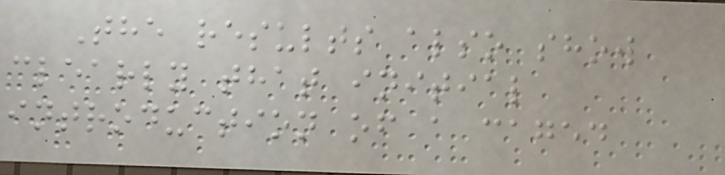The results also show
clearly that initial
introduction of a caged
